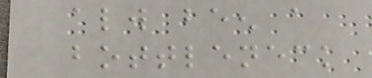always been a
bottleneck
